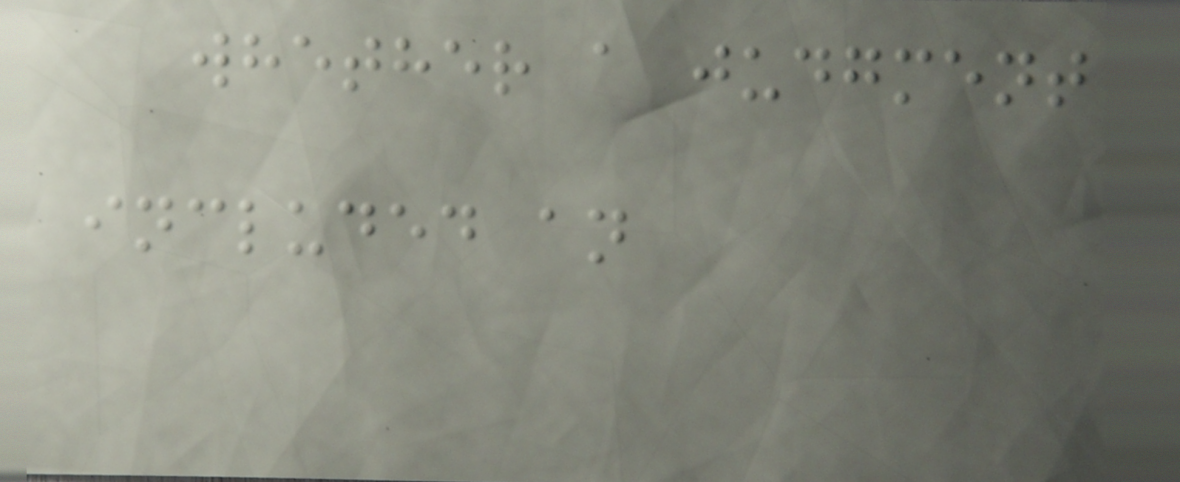whether a judgment
included an
